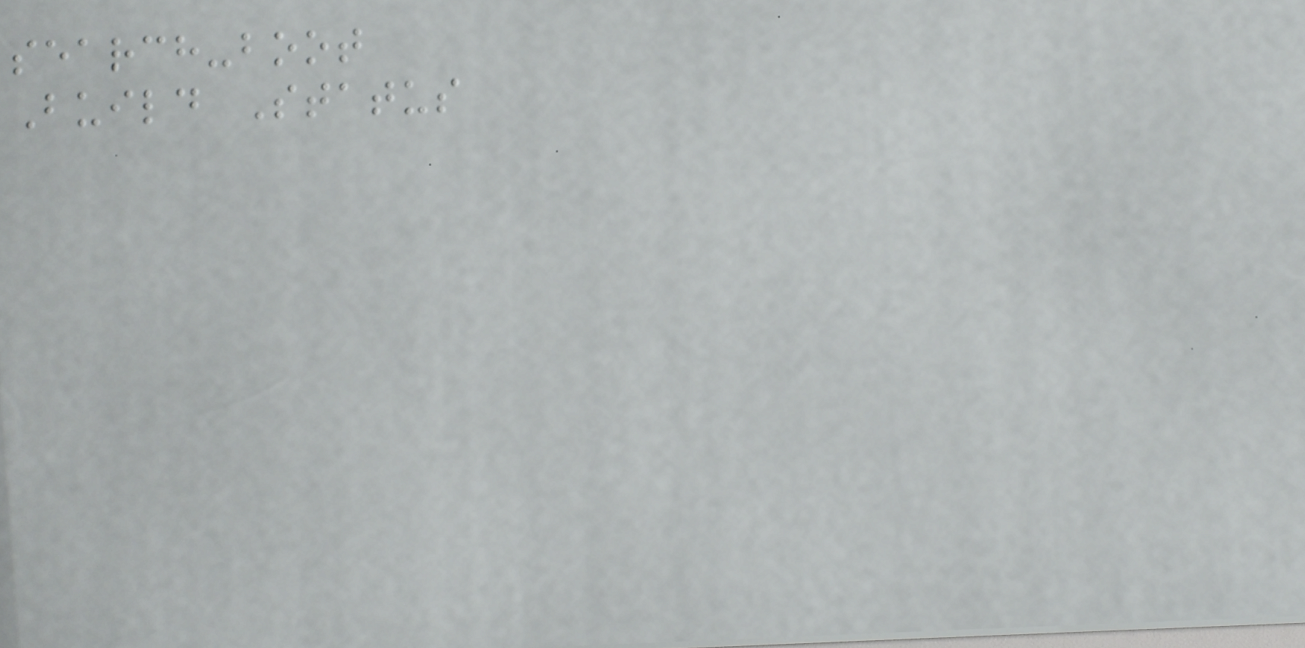search-boot
Build Status
